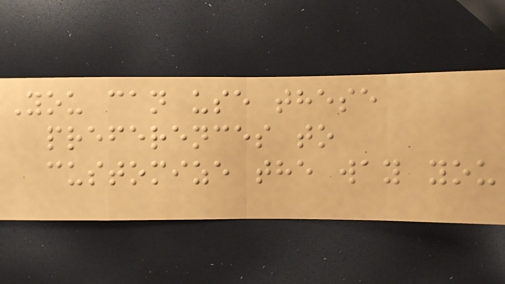You can use these
preferences to
customize the way you
